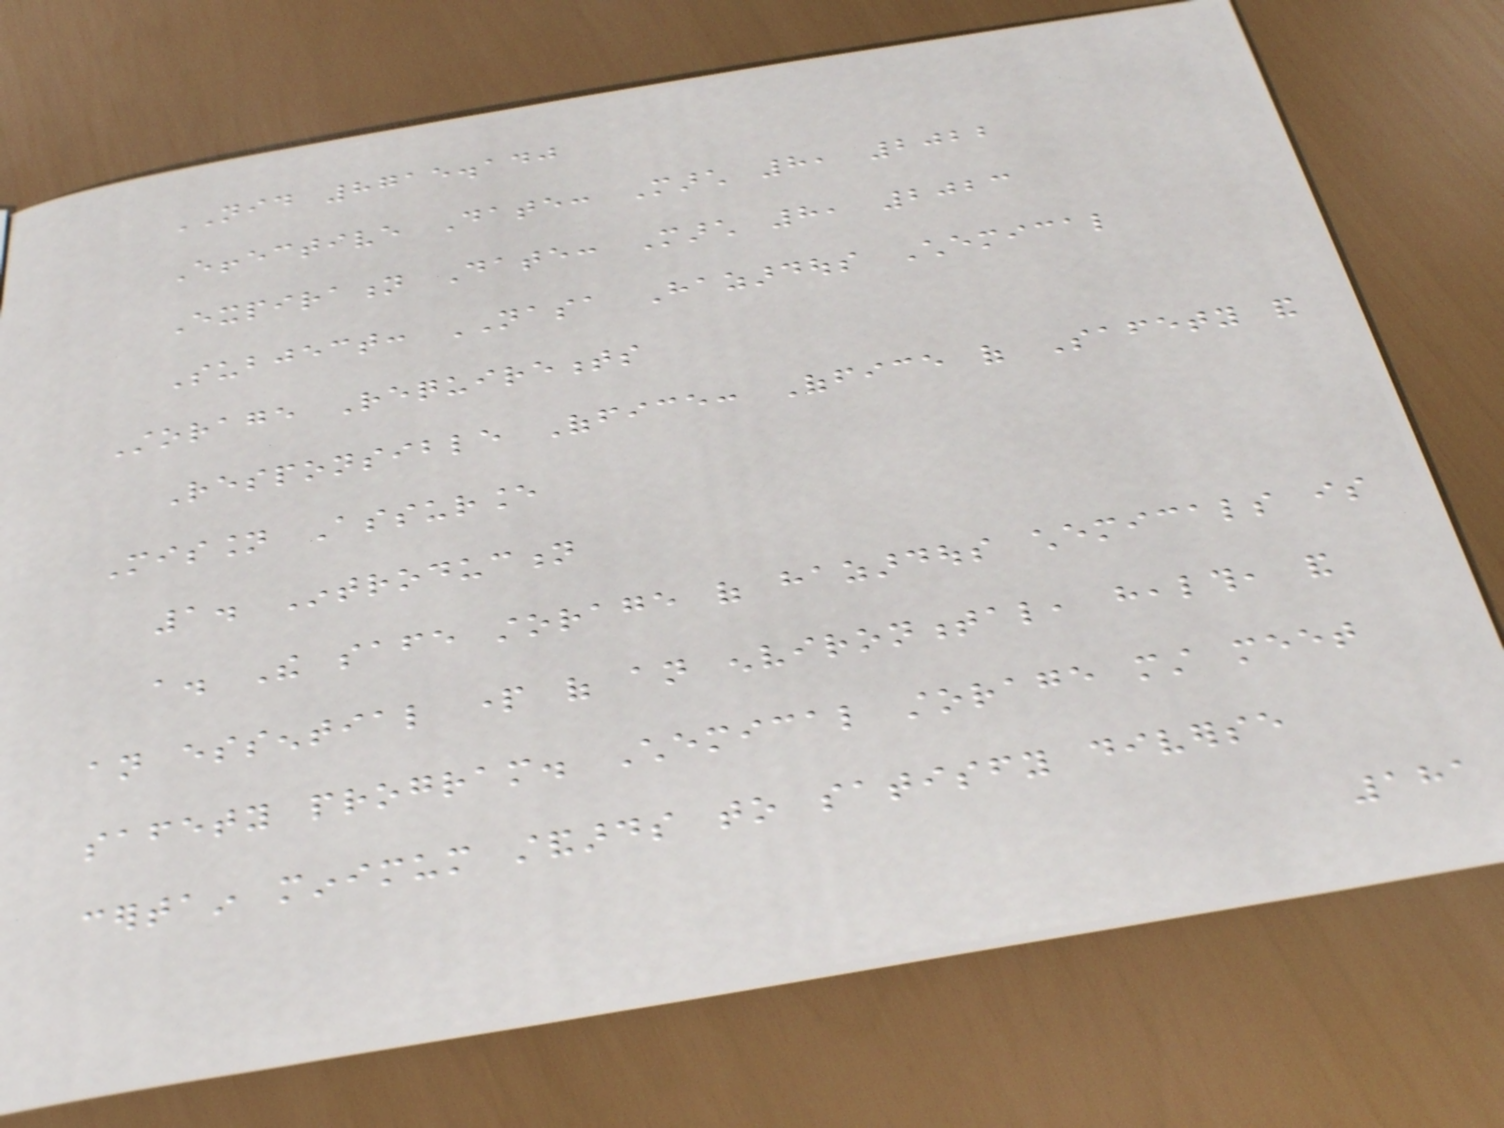NID 8715.140
Effective Date: March 8, 2022
Expiration Date: March 8, 2023
Subject: NASA Hazardous Chemical
Storage Requirements
Responsible Office: Office of Safety and
Mission Assurance
1. Introduction
a. The safe storage of hazardous chemicals is
an essential part of an environmental, health, and
safety program. Chemical storage must meet
certain minimum standards to satisfy diverse
181
